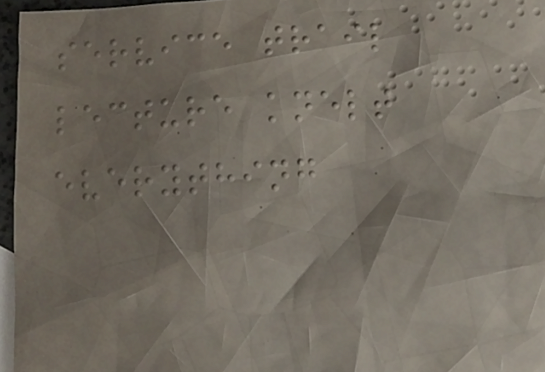service trail
lecture knelt
everything
